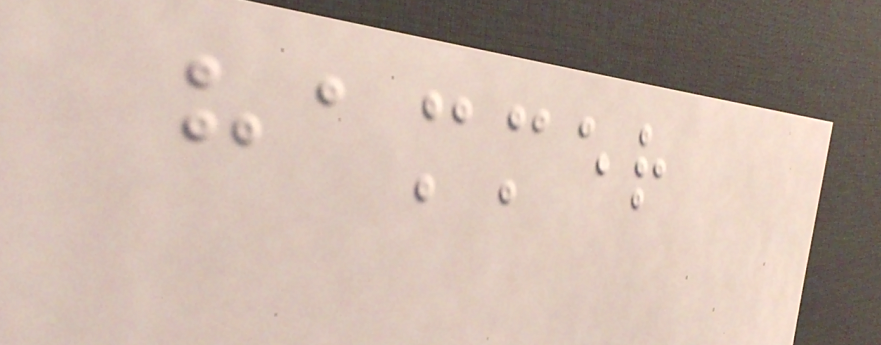hammer
